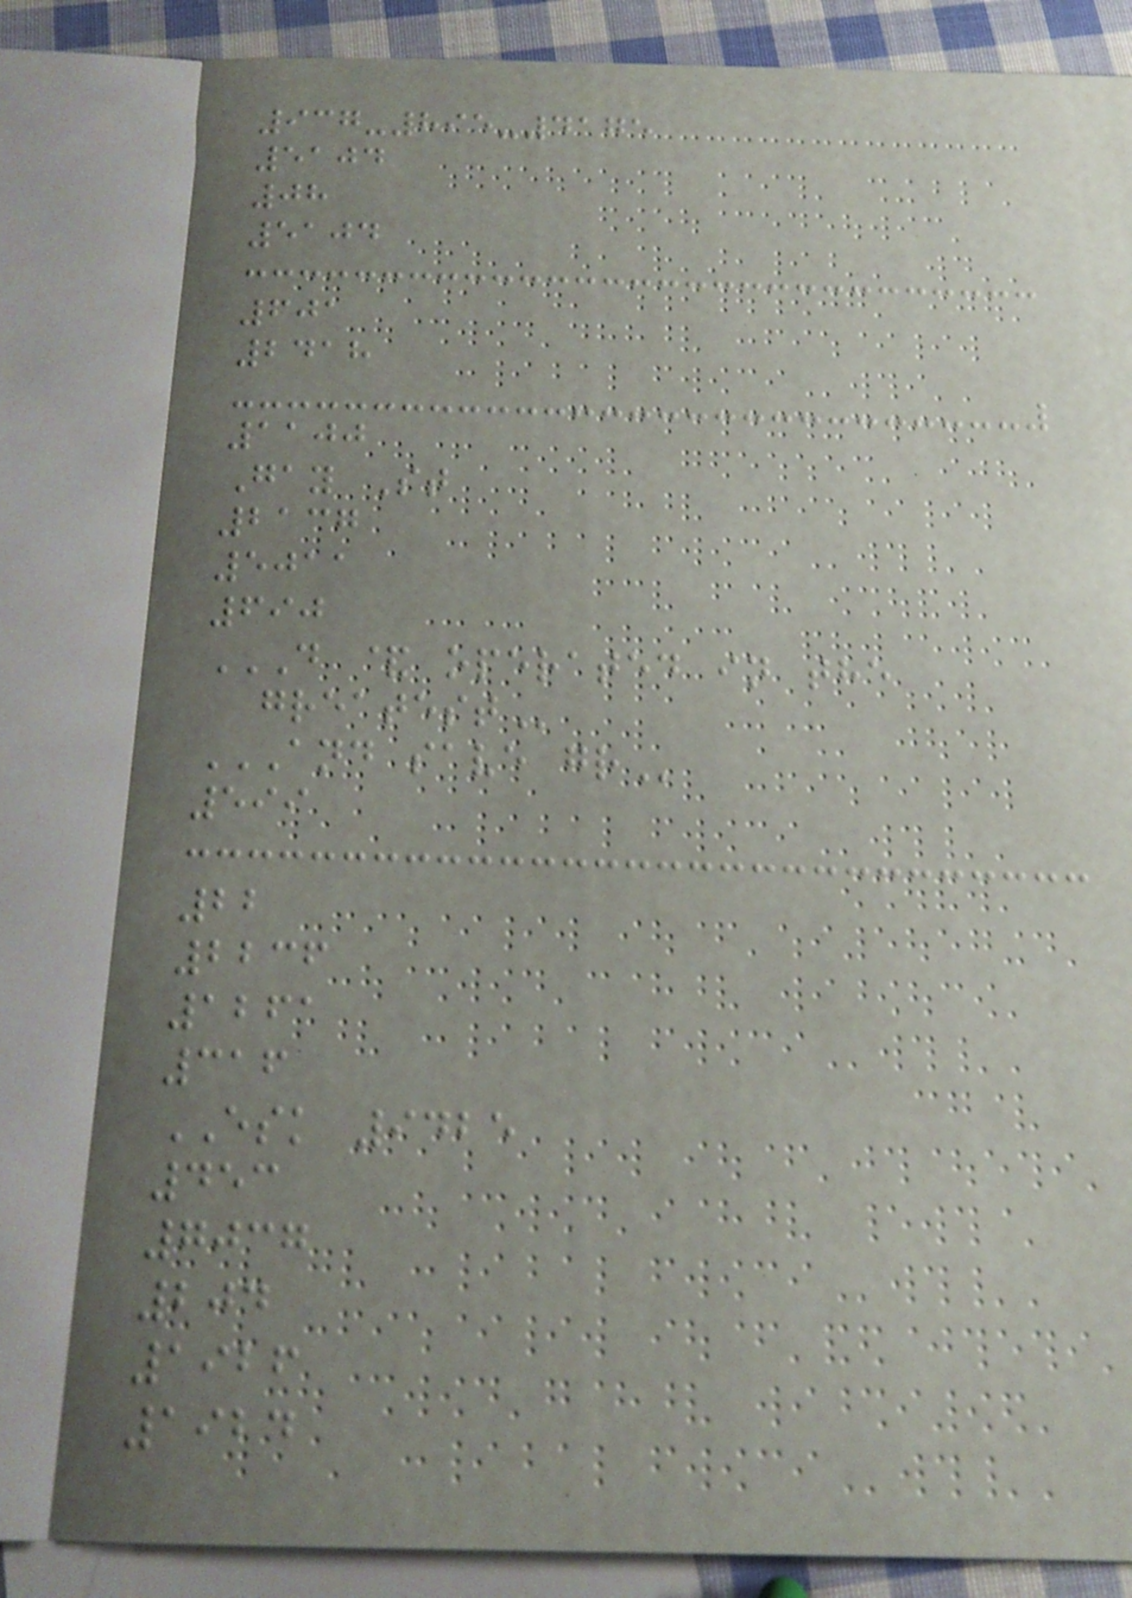937-895-4175
5104
08
5104
601
2418
1100
Gay St
2137
5011
690
D & OPERATED IN THE
GREATEST
AND SAVE GR
599
22
2236
1261
316
ESK 9425
453
7037
204
1926
1924
